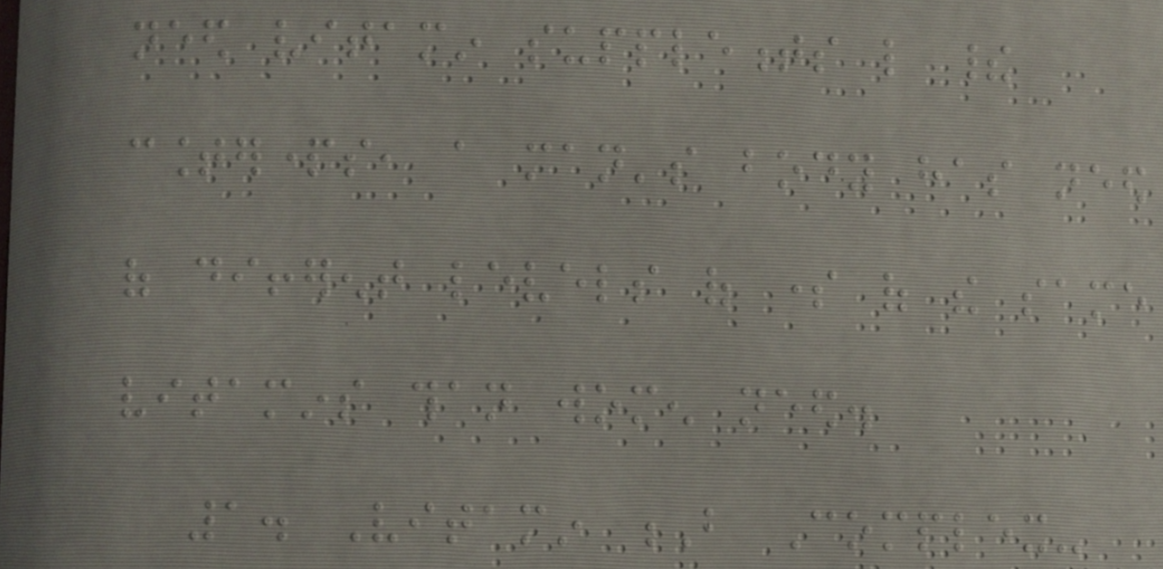need vitamin supplements like their
counterparts, a man's body has need
of different levels of some of the same
vitamins than women need.
1. Vitamin B Complex-
